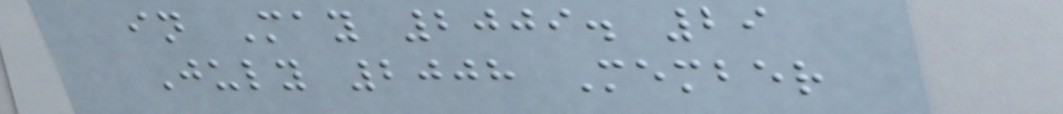in May 2009. 29
July 2008 Member
